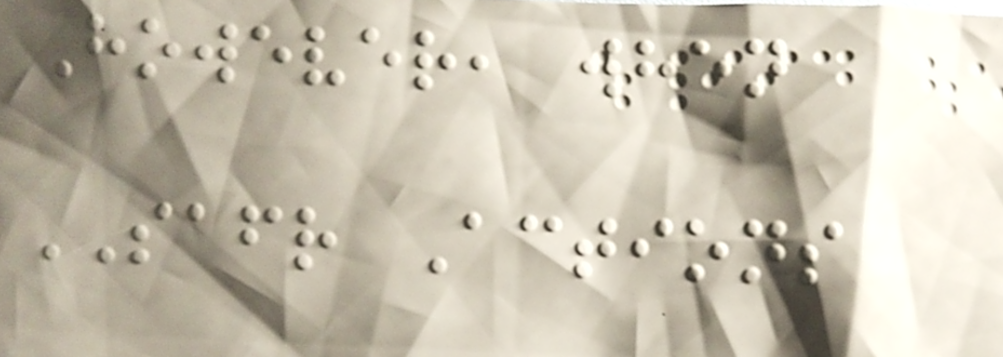However, when
SAFR Actions
